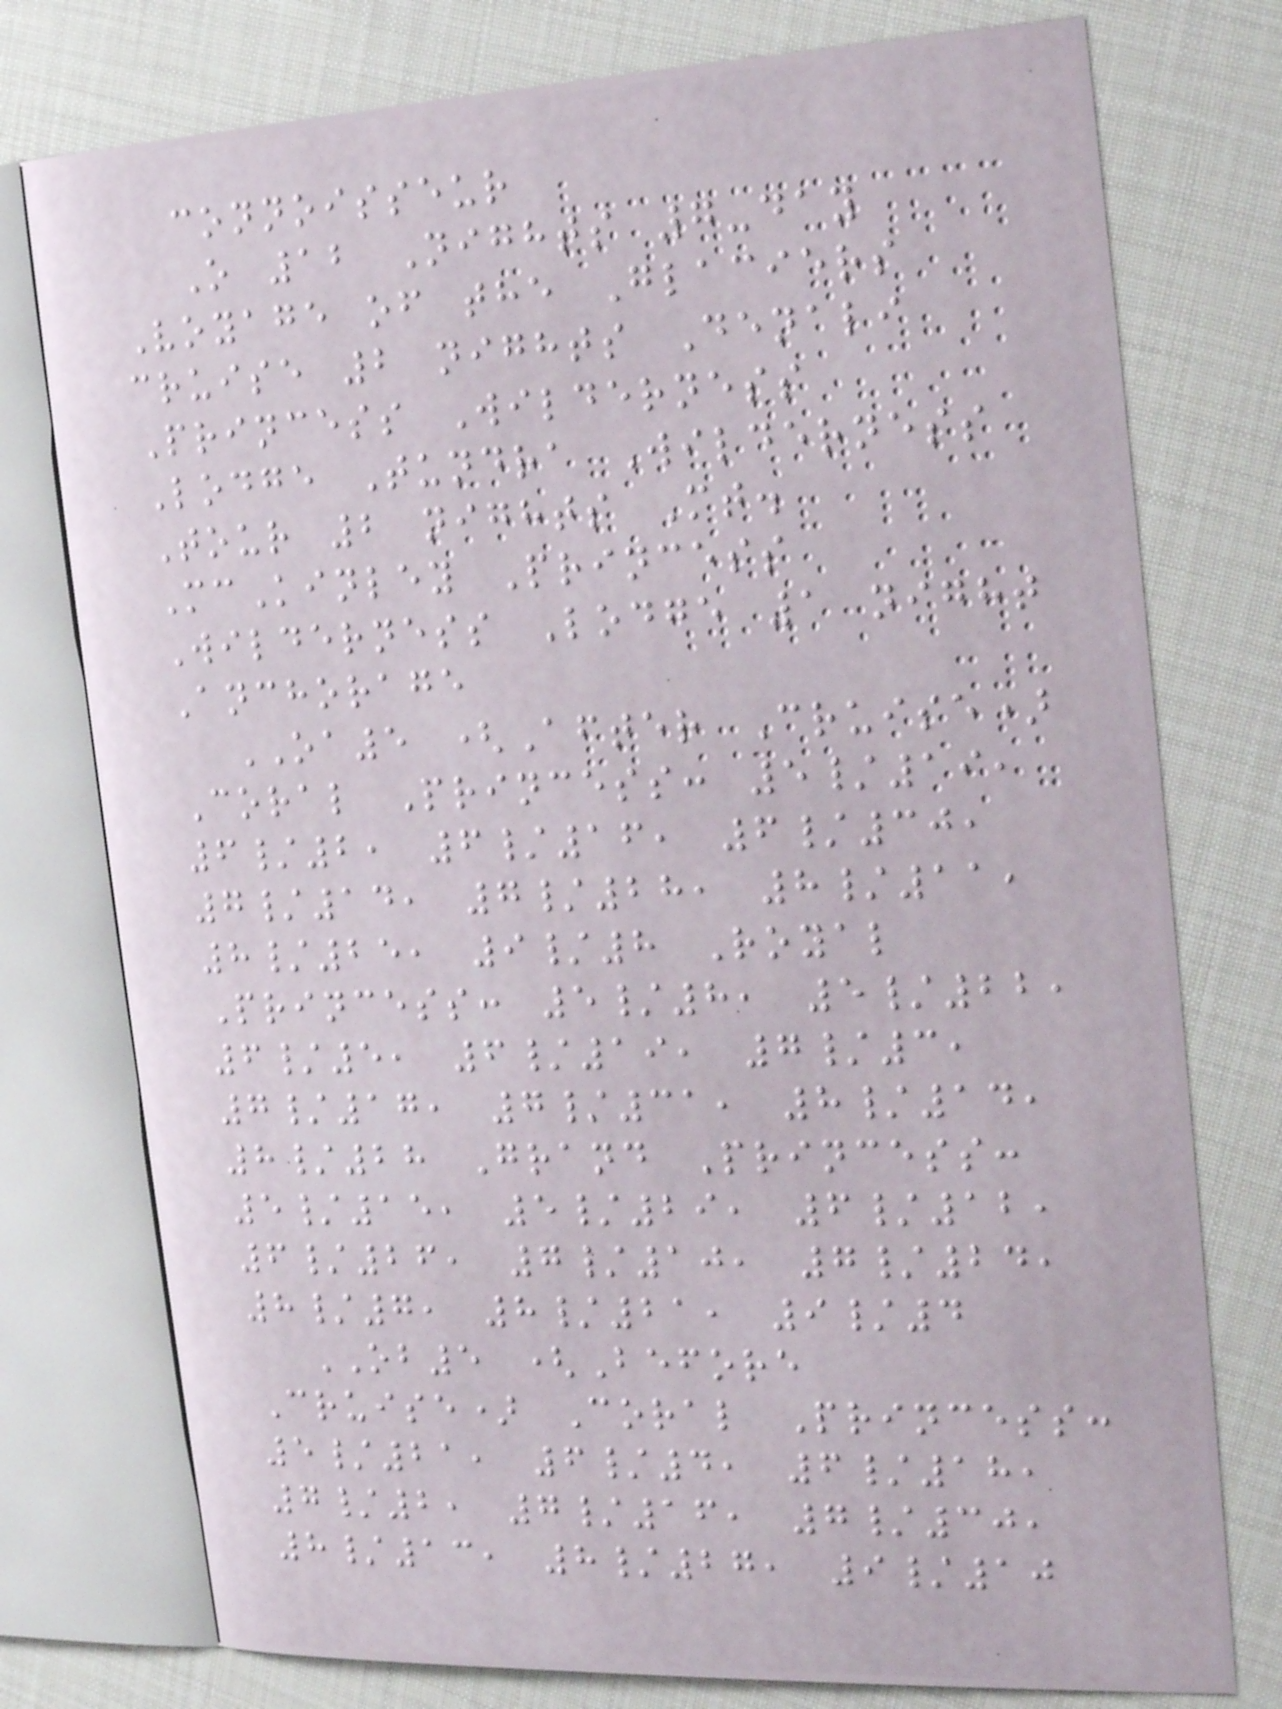connoisseur
O 12 Nights 7-day
Voyage of the Glaciers
cruise 2 nights Denali
Princess Wilderness
Lodge Tundra Wilderness
Tour 2 nights Mt.
McKinley Princess
Wilderness Lodge 1 night
Anchorage
OA5 (After Cruise)
Coral Princess: 5/19,
6/2, 6/16, 6/30,
7/14, 7/28, 8/11,
8/25, 9/8 Royal
Princess: 5/8, 5/22,
6/5, 6/19, 7/3,
7/17, 7/31, 8/14,
8/28 Grand Princess:
5/15, 5/29, 6/12,
6/26, 7/10, 7/24,
8/7, 8/21, 9/4
OB5 (Before
Cruise) Coral Princess:
5/21, 6/4, 6/18,
7/2, 7/16, 7/30,
8/13, 8/27, 9/10
